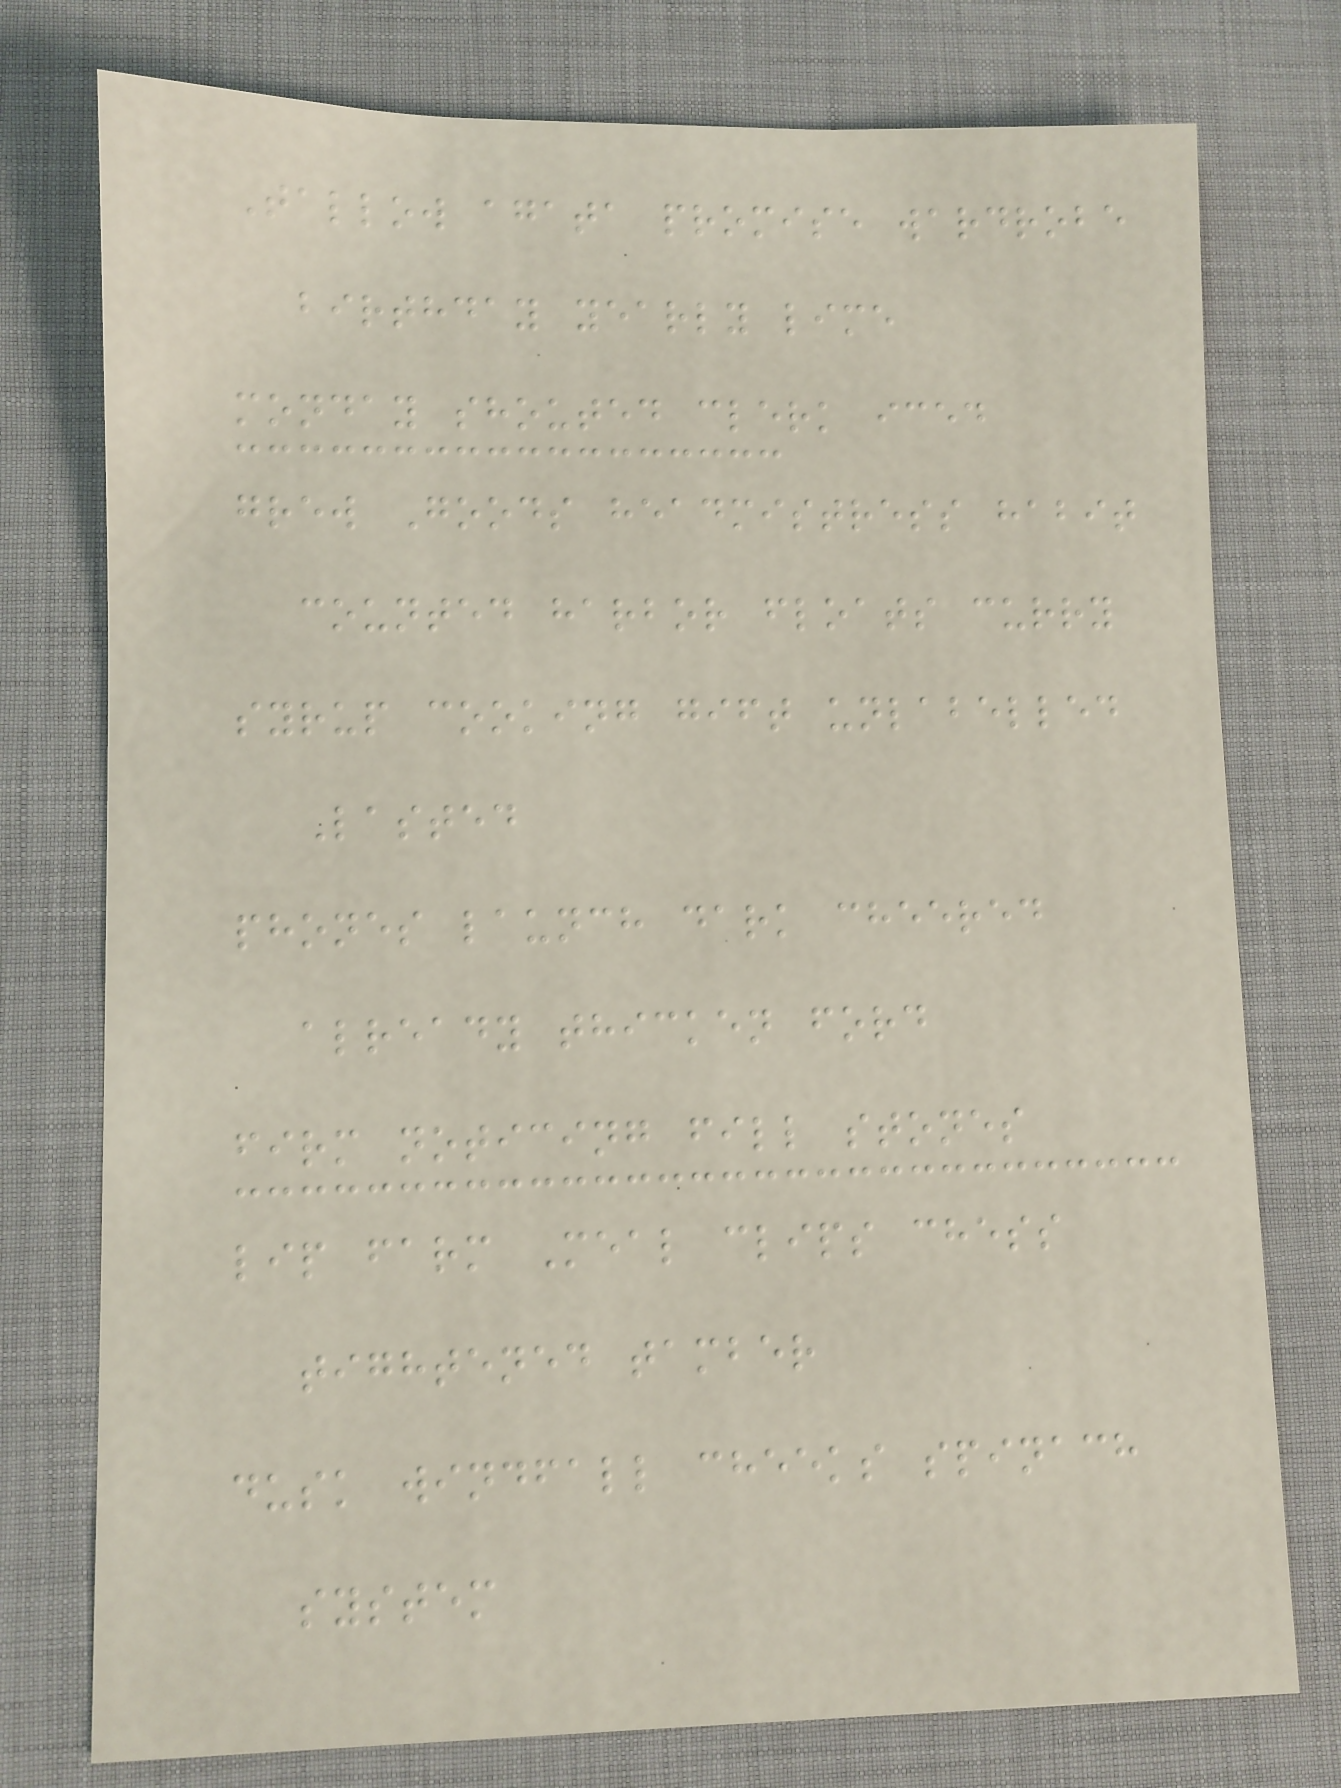Tallow agata promise wardrobe
birthday yearly lime
monday shouted clerk iced
grew Goods headmistress habit
counted harbor floats curry
syrup cooking gift unlabelled
Lasted
phones launch dark cheered
already thicken ford
firm noticing fill stones
lip farm Meal clips chess
tightened tamber
dusk windfall cheeks spinach
system
